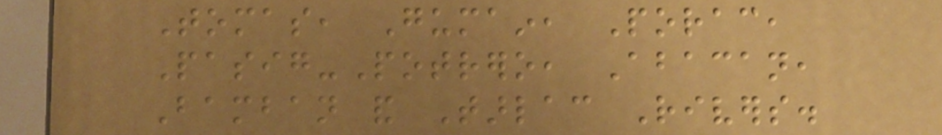Tomas, Gumain, Porac,
Pasig-Potrero, Abacan,
Bamban and Tarlac Rivers.
